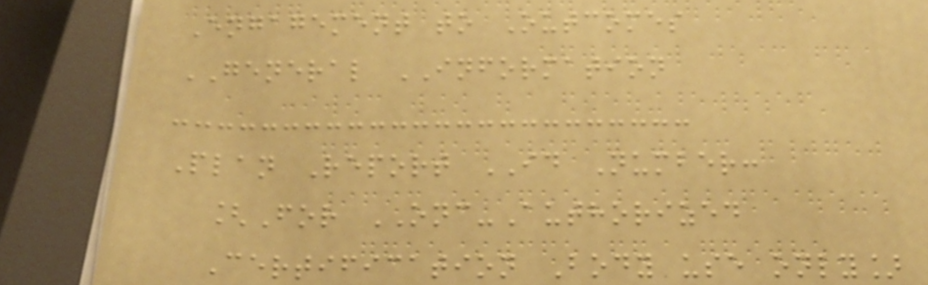Engagement to Outcomes
GENERAL INFORMATION
Plan Report ID Number:
[For ONC-Authorized
Certification Body use only]
